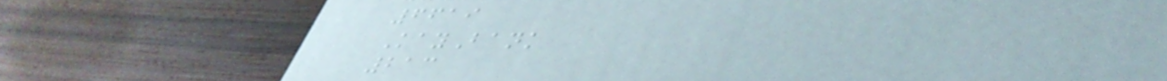6619
KayBank
213
